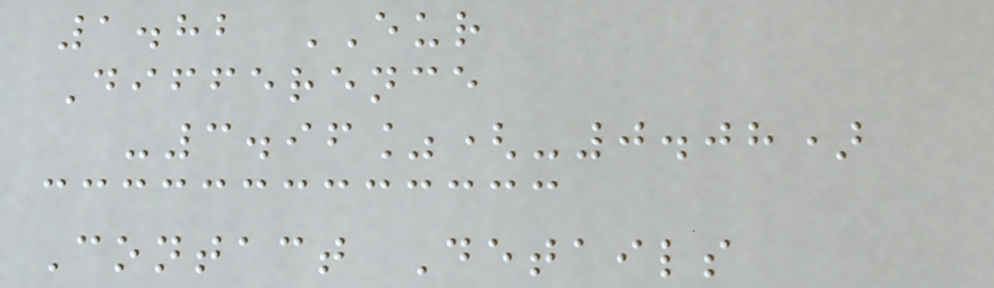1.82 EUR
Difference
-3.96%(-0.08)
Contact Details
